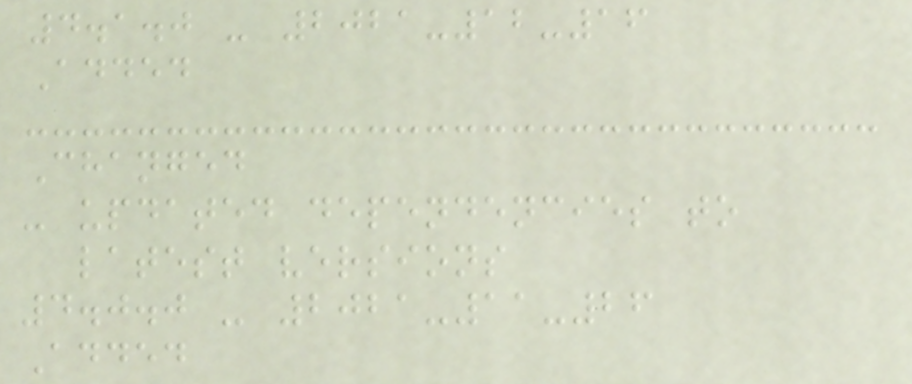4.1.0 - 2021-12-16
Added
Changed
- updated dependencies to
latest versions
4.0.0 - 2021-11-26
Added
